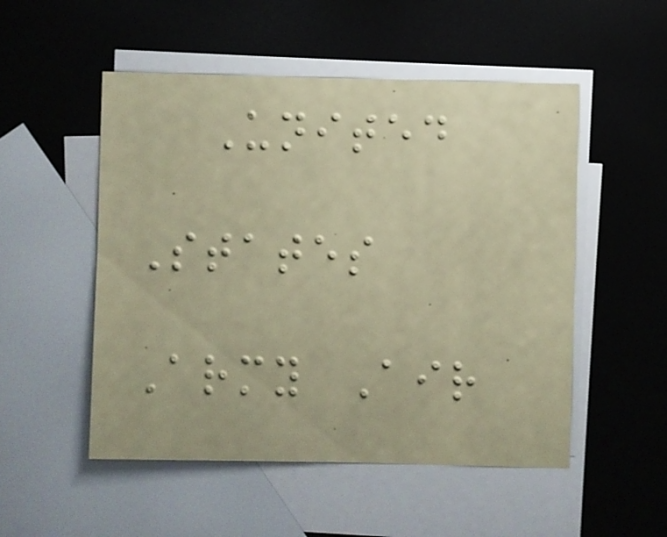United
States
Army Air
